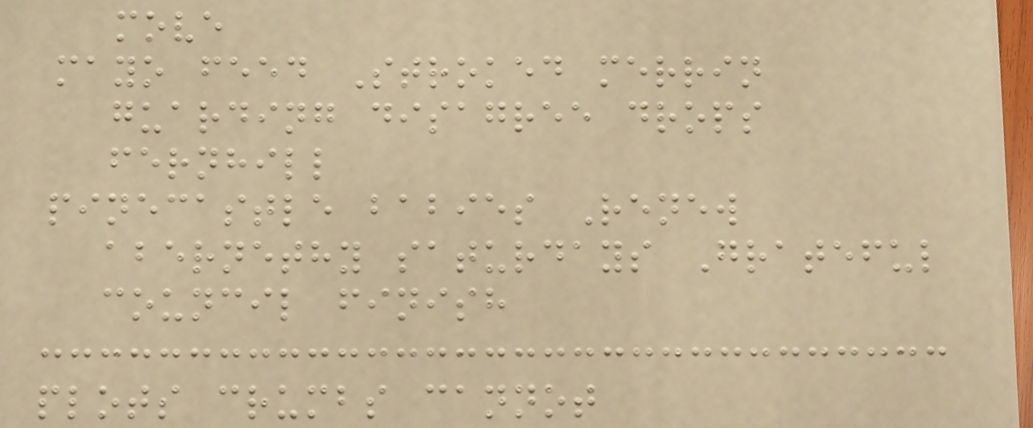move
mayo feed Stroked merrin
guarding disagree drops
fernhill
pinecastle babies Renew
abernethy saturdays Grateful
council finish
plots crumbs cannot
